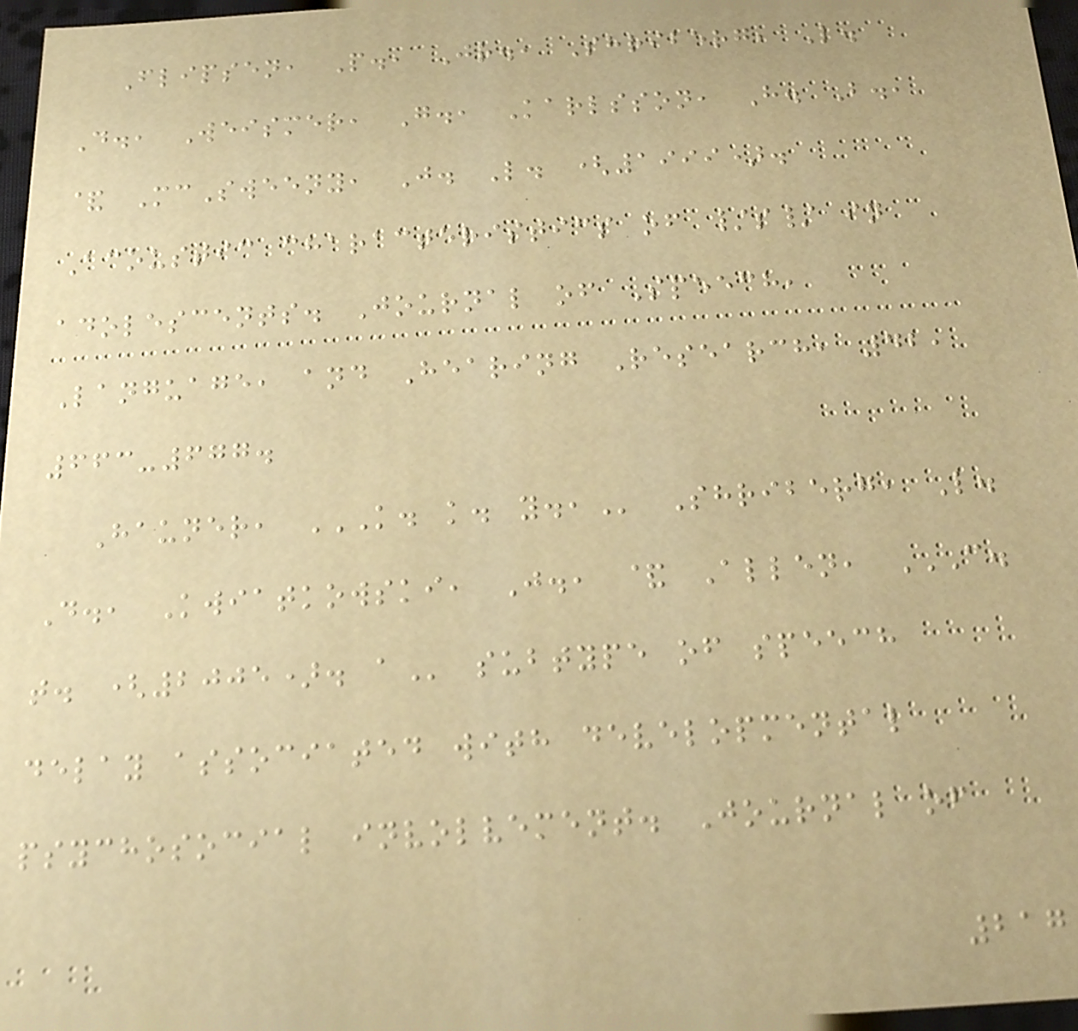Flipsen, P., Jr., Shriberg, L.
D., Weismer, G., Karlsson, H. B.,
& McSweeny, J. L. (1999).
Acoustic characteristics of /s/ in
adolescents. Journal of Speech,
Language, and Hearing Research, 42,
663-677.
Hauner, K. K. Y., Shriberg, L.
D., Kwiatkowski, J., & Allen, C.
T. (2005). A subtype of speech
delay associated with developmental
psychosocial involvement. Journal of
217
